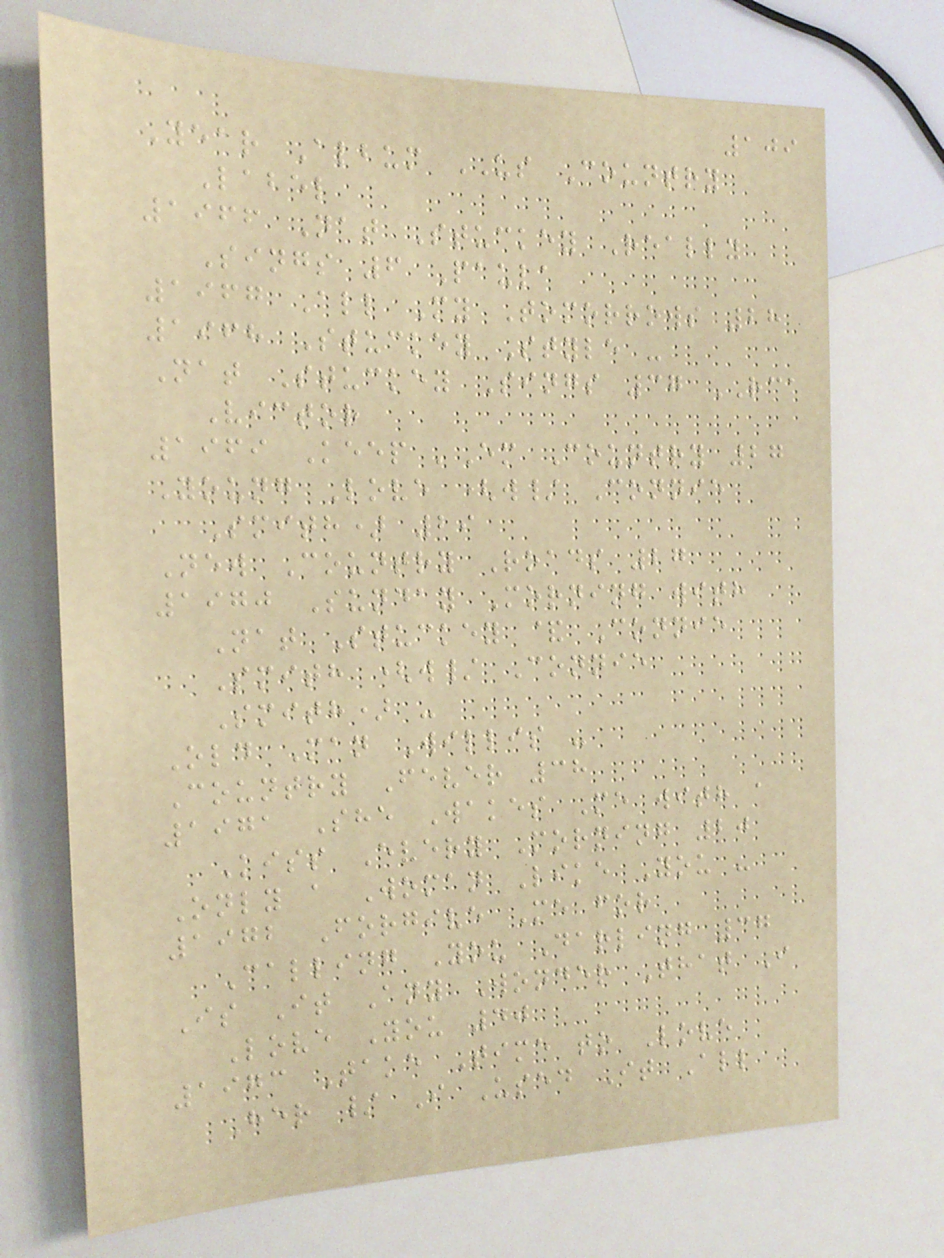109
Year Album US Country
Label
1966 Nat Stuckey Really
Sings 6 Paula
1967 All My Tomorrows 28
1968 Stuckey Style -
Nat Stuckey Sings 37 RCA
Victor
1969 Keep 'Em Country 27
Young Love (w/ Connie
Smith) 29
New Country Roads 27
1970 Sunday Morning with
Nat Stuckey & Connie
Smith (w/ Connie
Smith) -
Old Man Willis -
Country Fever 38
1971 She Wakes Me with a
Kiss Every Morning 20
Only a Woman Like You -
1972 Forgive Me for
Calling You Darling 37
Is It Any Wonder That I
Love You 40
1973 Take Time to Love
Her / I Used It All
